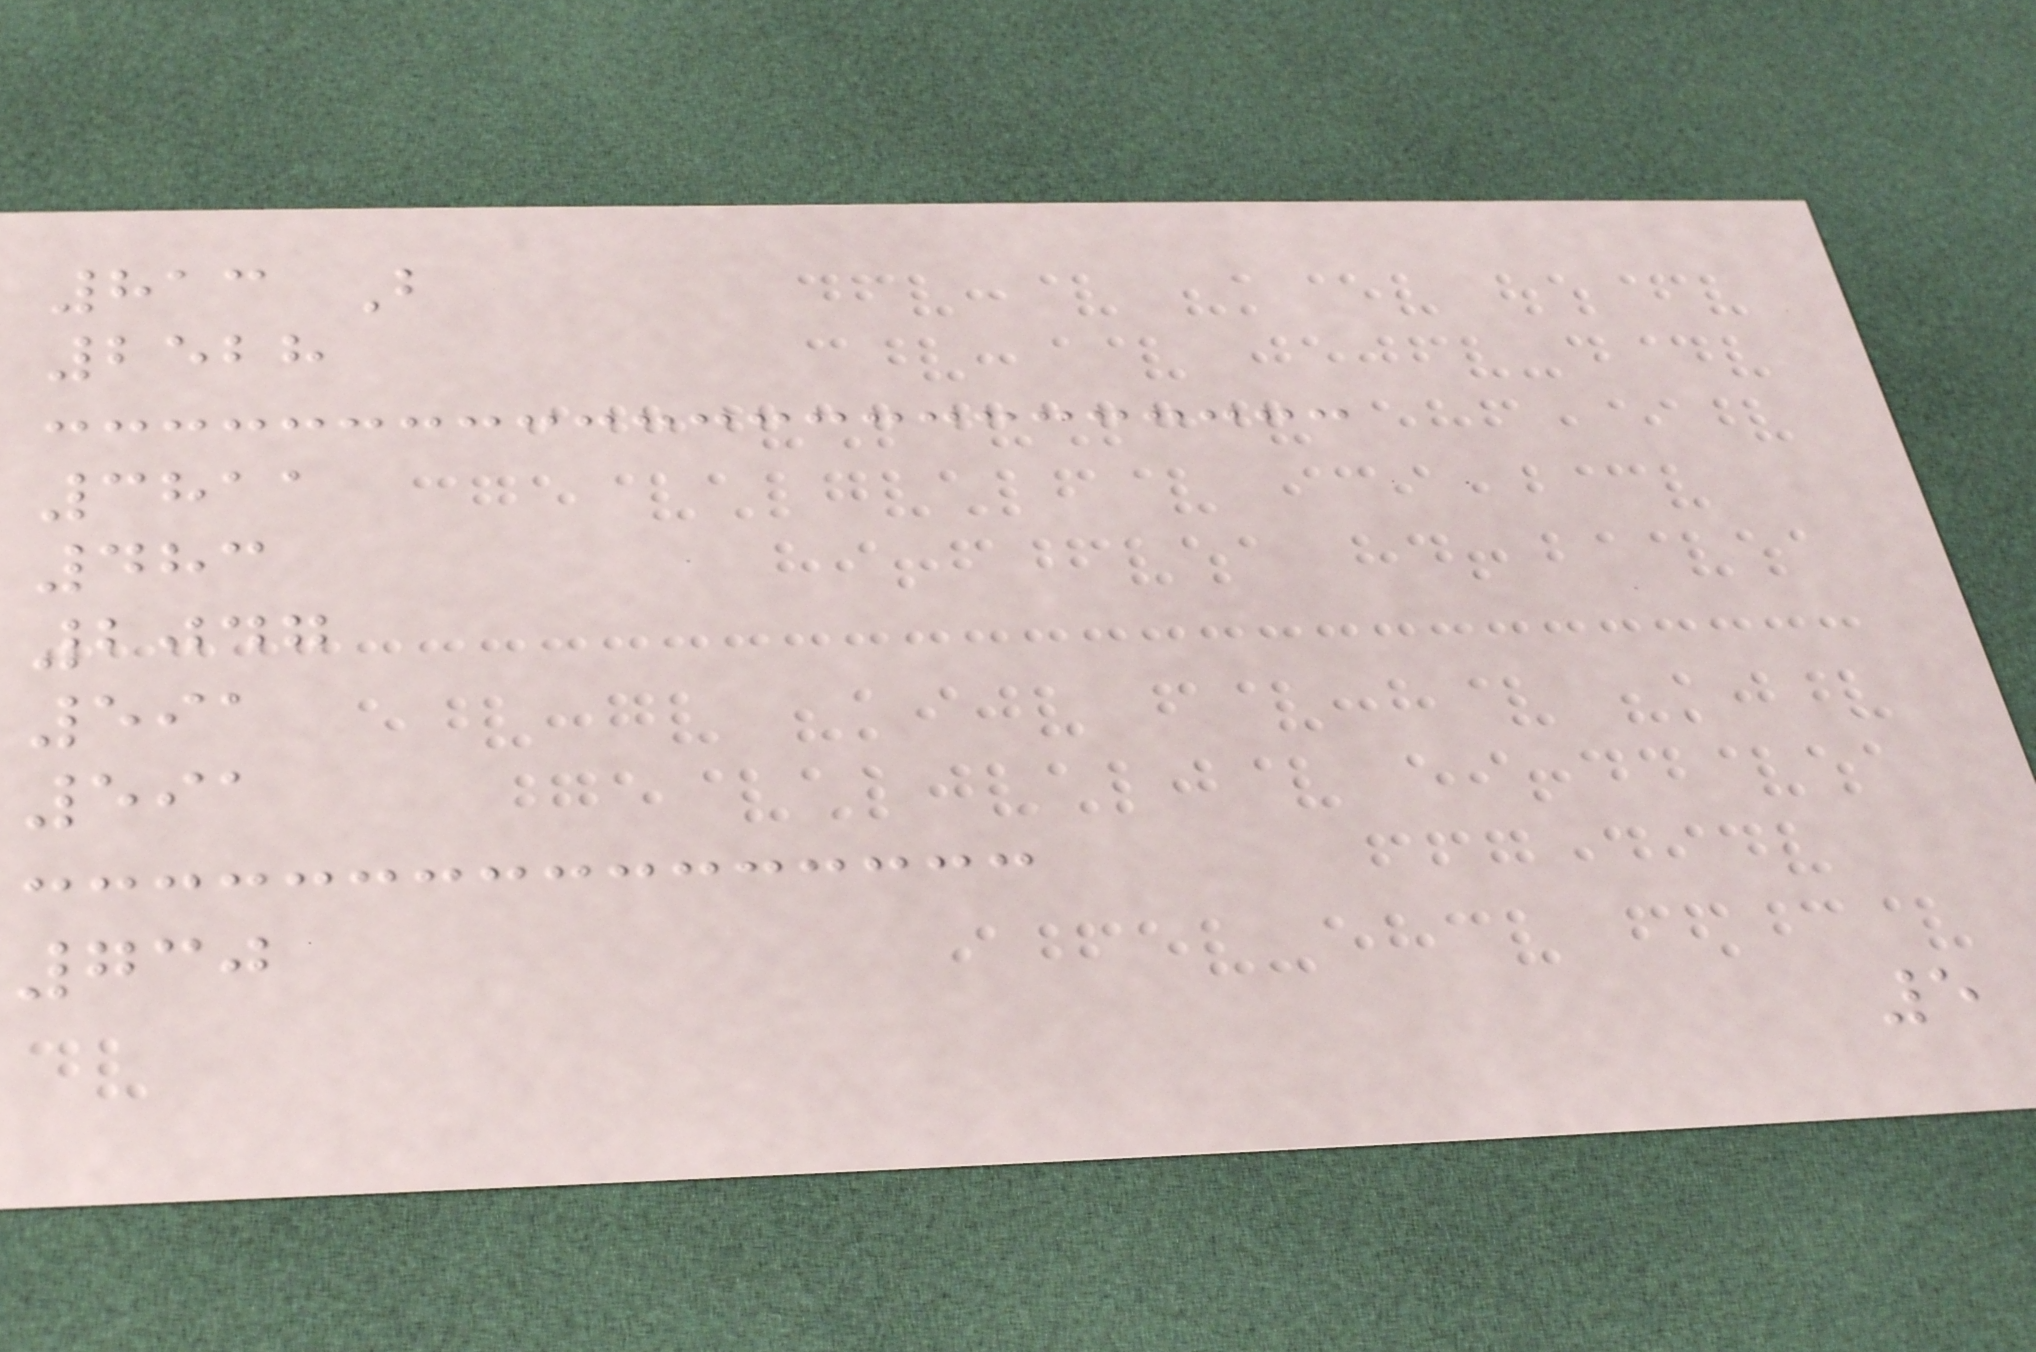813 B
2528
3811
483
2047
591
591
730
5
